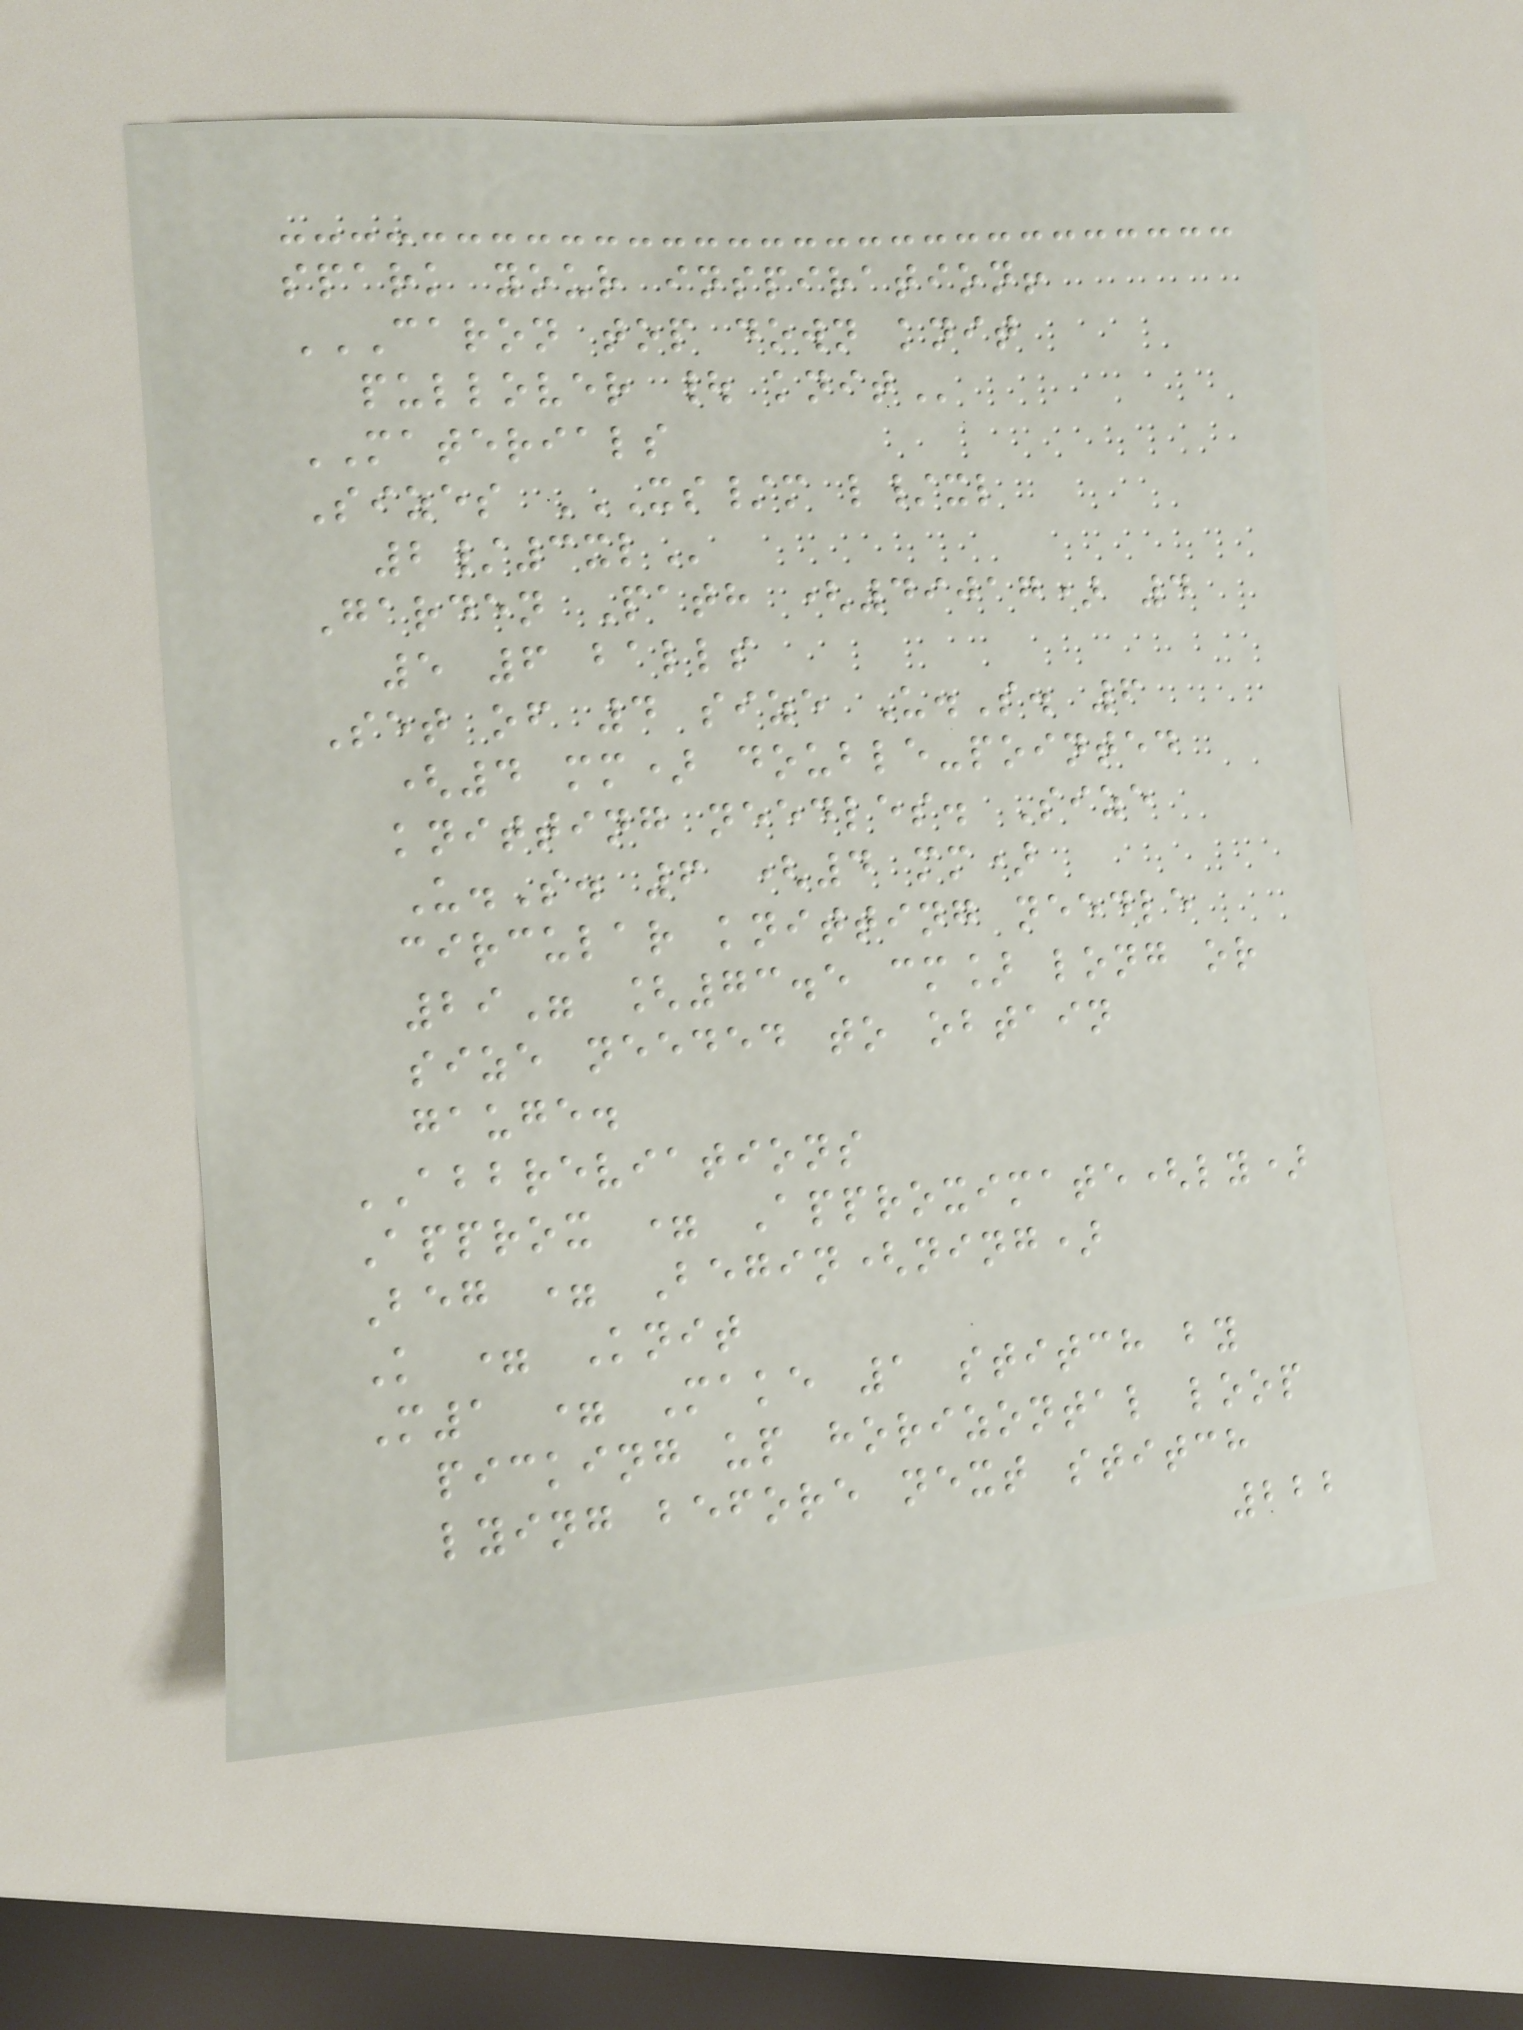spark your inspiration!
CARON TOP DOWN KNIT
PULLOVER | KNIT
MATERIALS
Sizes XS/M L/XL
2/3XL
Garden Path (49017) 4
5 6 balls
Set of 4 size U.S. 6
(4 mm) double-pointed
knitting needles. Size
U.S. 6 (4 mm)
circular knitting needle
29" [73.5 cm] long or
size needed to obtain
gauge.
ABBREVIATIONS
Approx = Approximate(ly)
Beg = Begin(ning)
K = Knit
M1 = Make 1 stitch by
picking up horizontal loop
lying before next stitch
222
